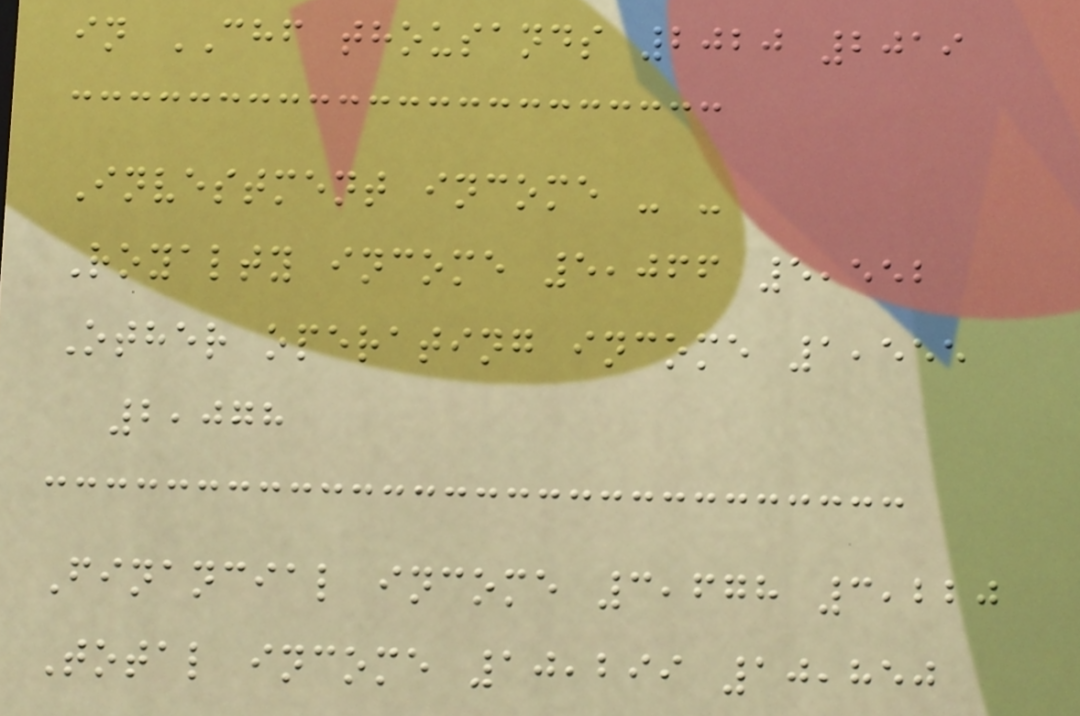in CHF thousands 2020 2019
Investment income - -
Royalty income 5,066 5,552
Other operating income 1,555
2,078
Financial income 3,678 3,220
Total income 10,299 10,850
